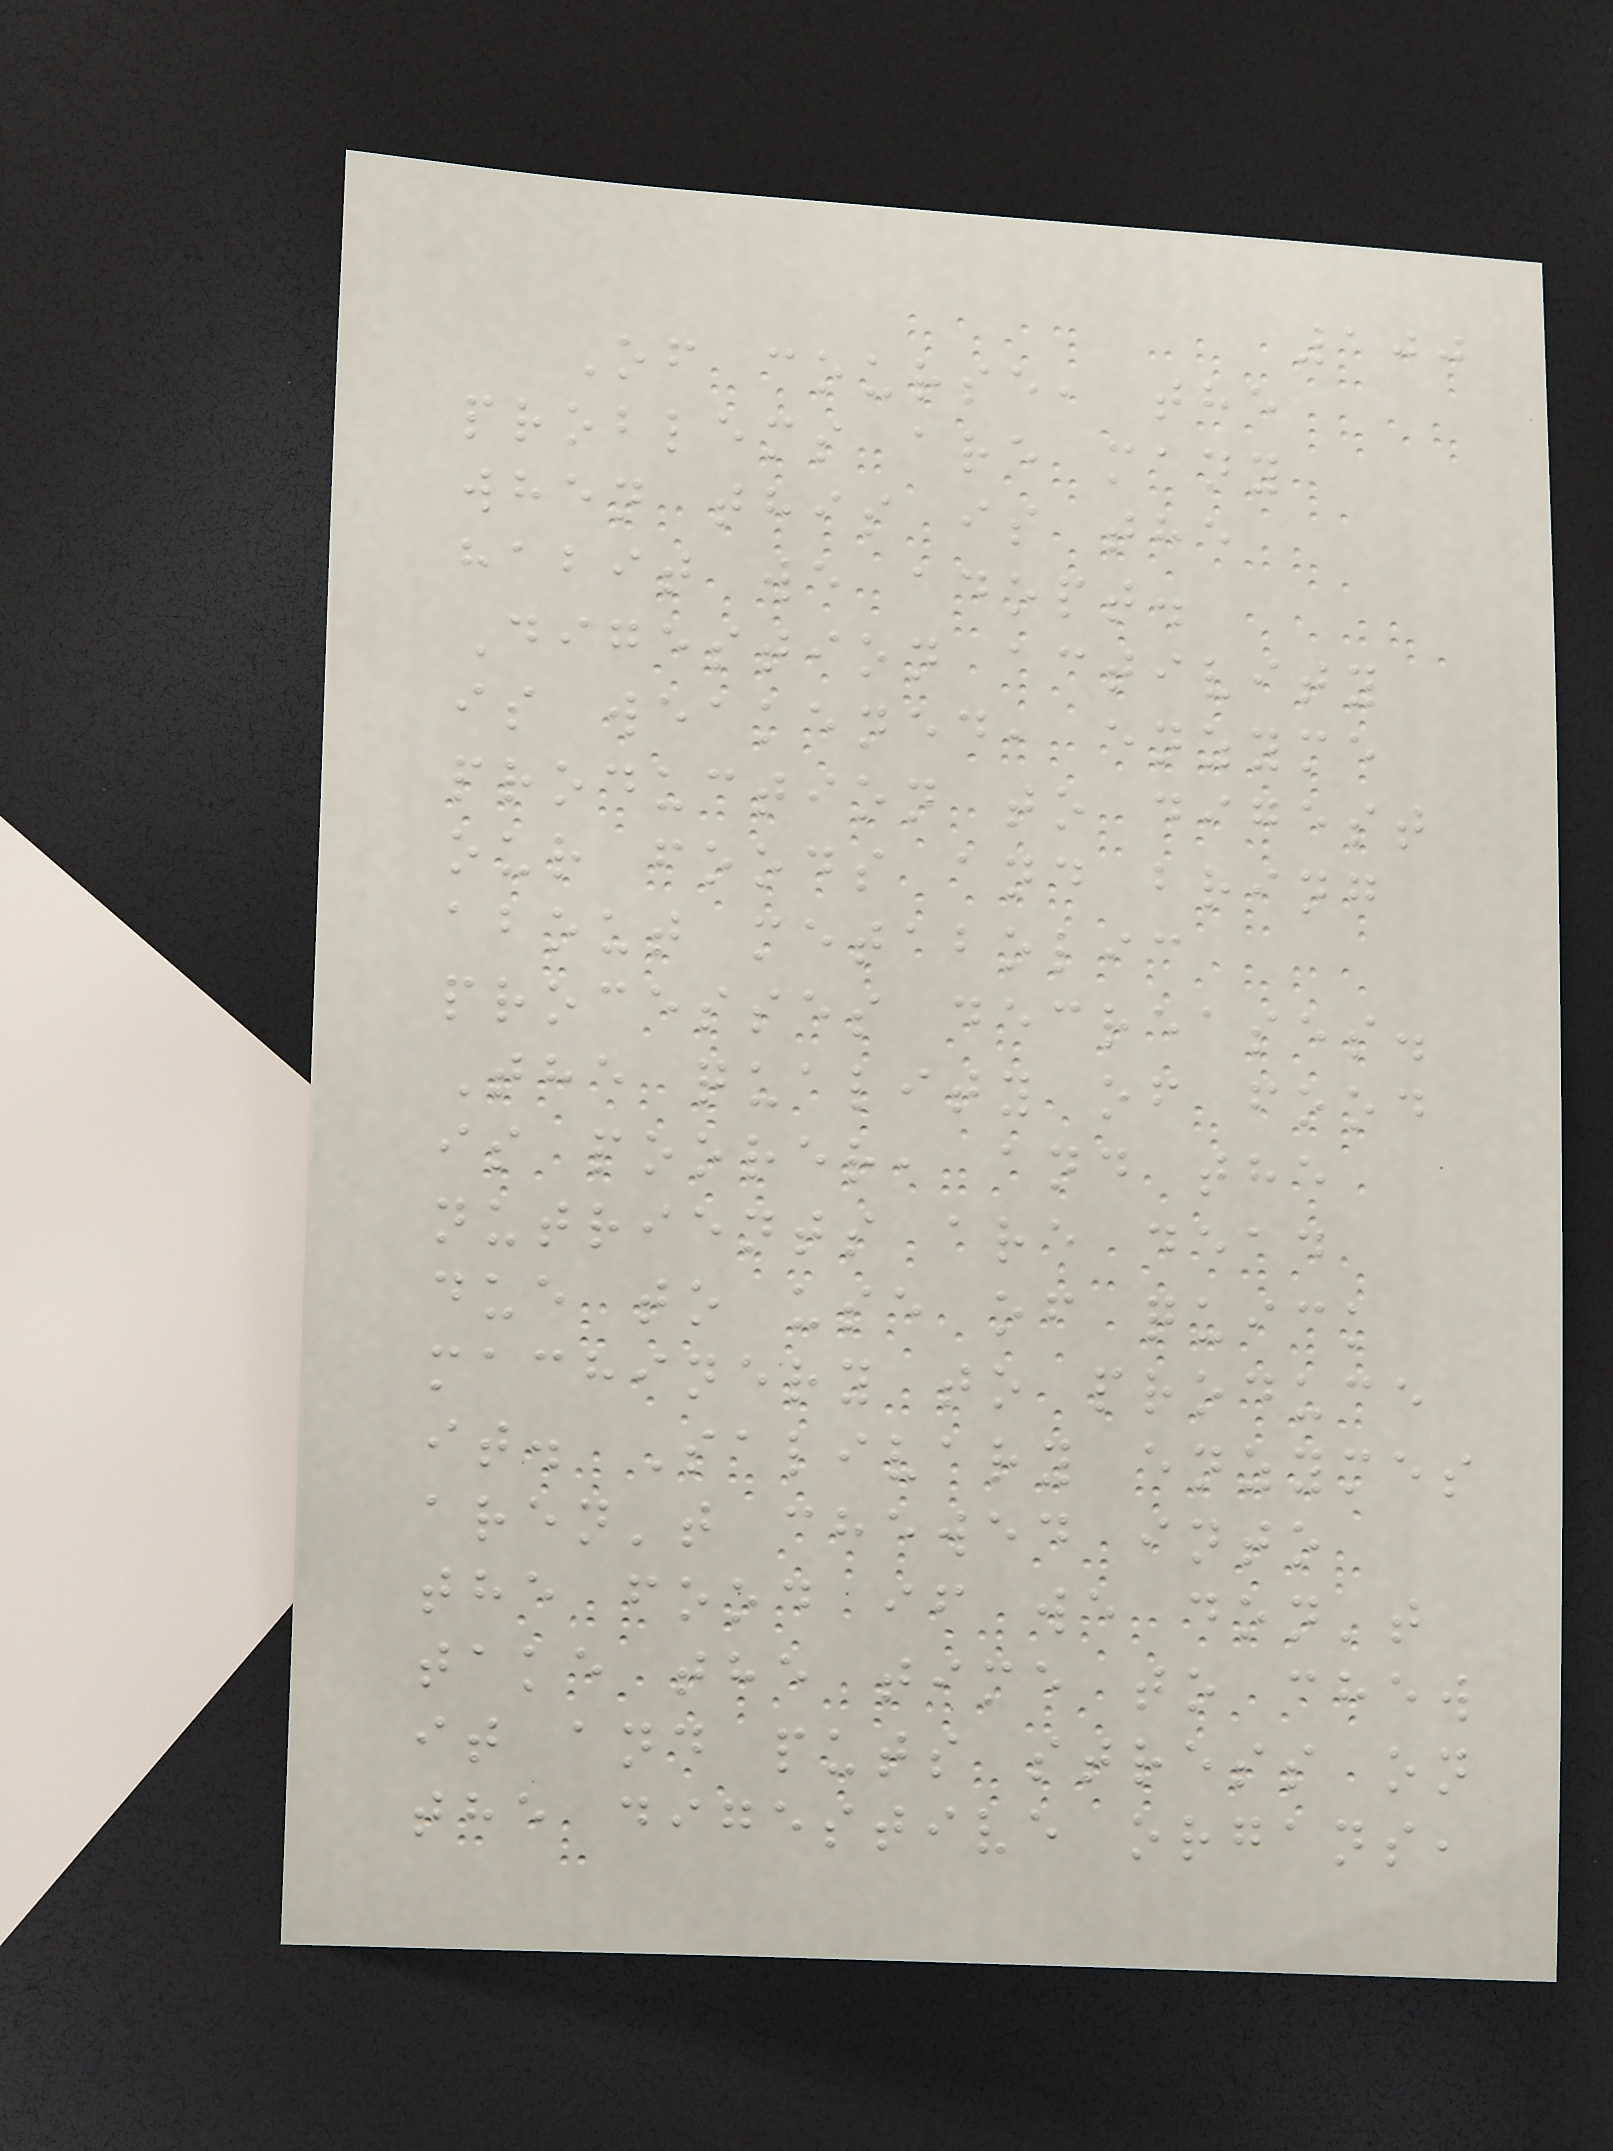100
Of course, the
problems are many
when this is the
habit we adopt.
Digestion activity
is weakened, enzyme
production to digest
our foods and bring
about metabolic
processes decreases.
The quality of food
is poorer, and the
nutrients are dead
due to use of quick
machinery to produce
it. Salivary enzymes
aren't chewed into
the food if we don't
take the time to chew
it and puts stress on
the digestive organs,
